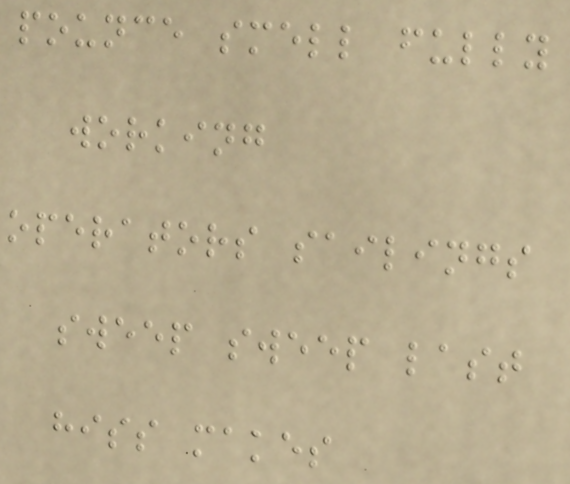pounce smell fully
working
operators sailings
sweep sweep last
hiss makes
